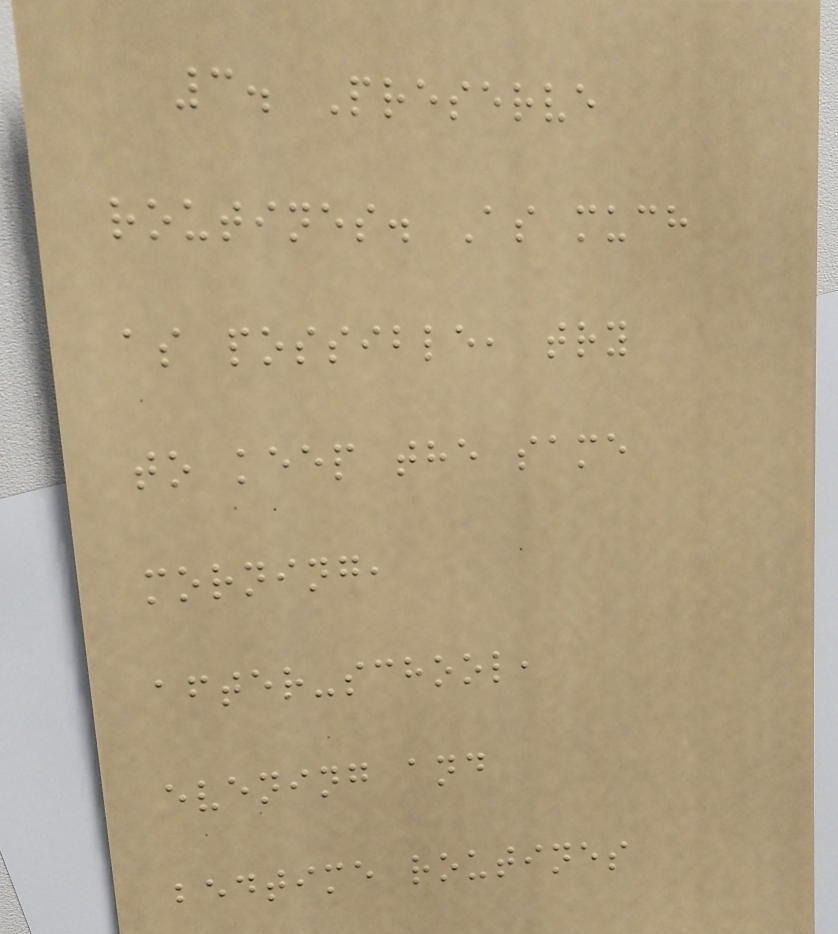3. Preserve
routines. As much
as possible, try
to keep the same
morning,
after-school,
evening and
bedtime routines
